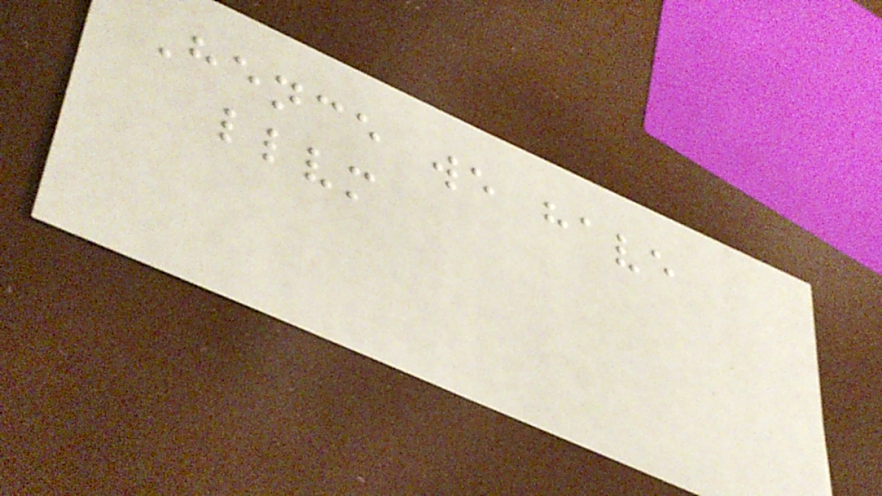Hence we have
llvm
